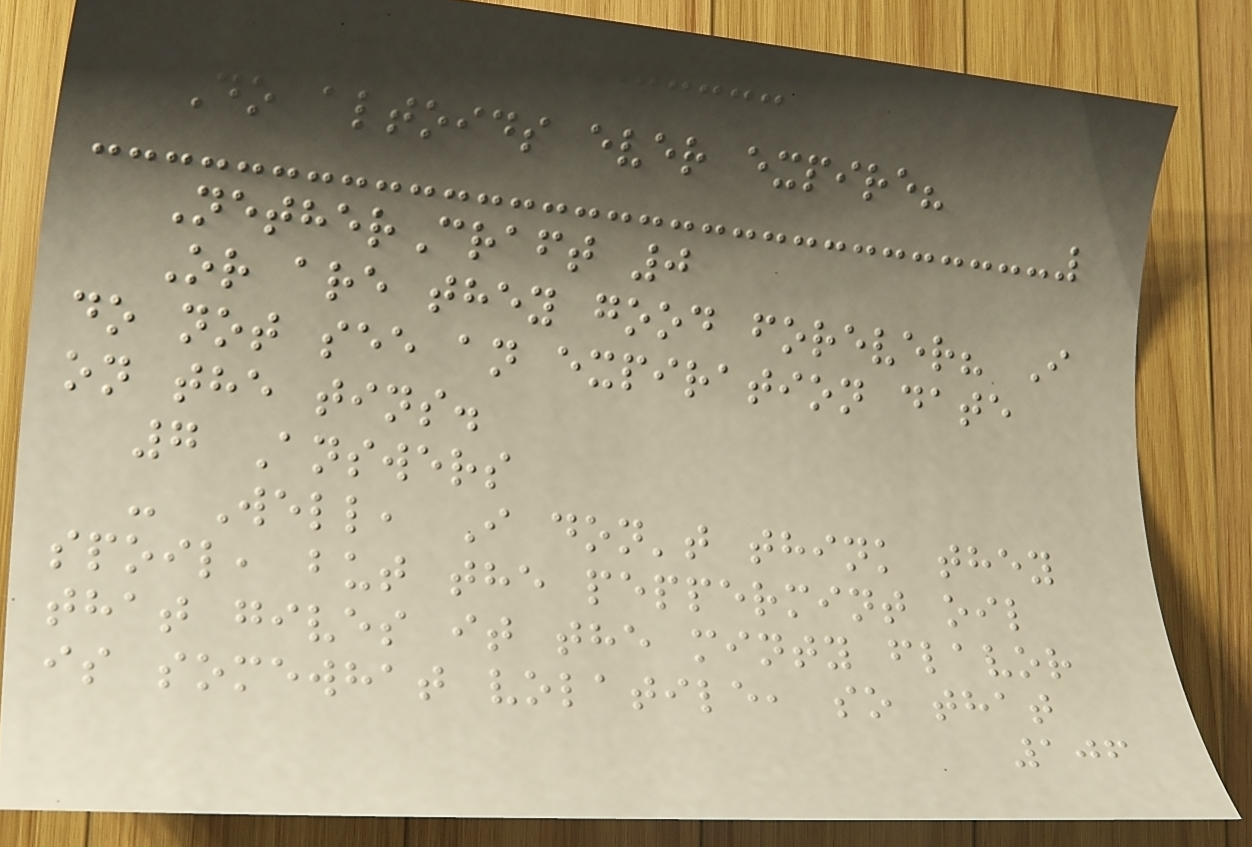Do altoids ever expire?
NetherCraft 0
Or are they good forever? I
do not see an expiration date
on the tins.
7 Answers
- Well, I don't think they
spoil, but the peppermint oil
that gives it the minty flavor
is somewhat volatile, so that
106
